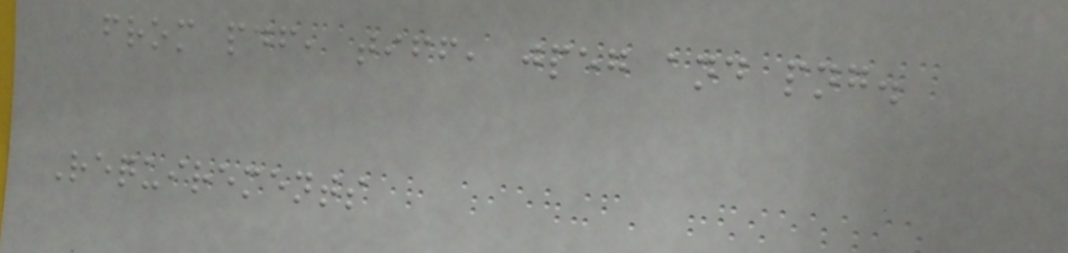from pdf, tiff, jpeg and png.
Requirements
